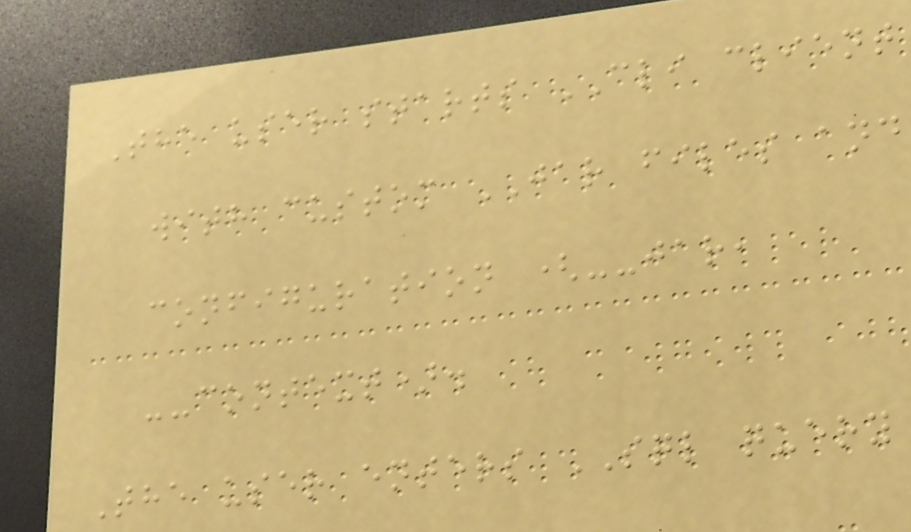The user starts CLI client
with custom JAR files and
configuration (--jar,
--context).
The user enters SQL query
